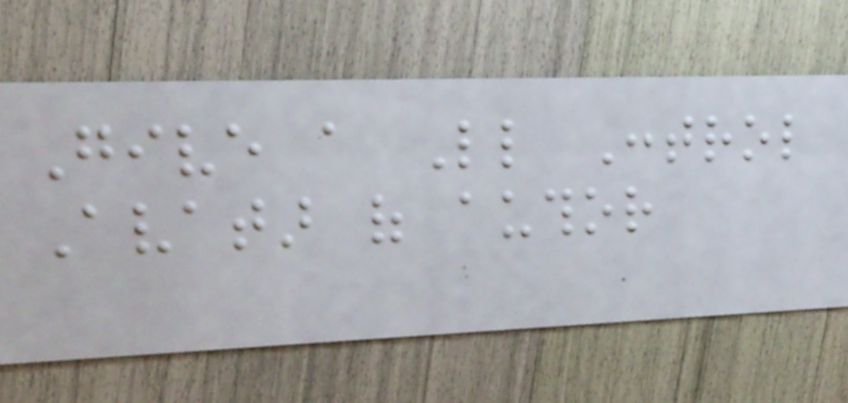Give a Little Control
Avatar of author
